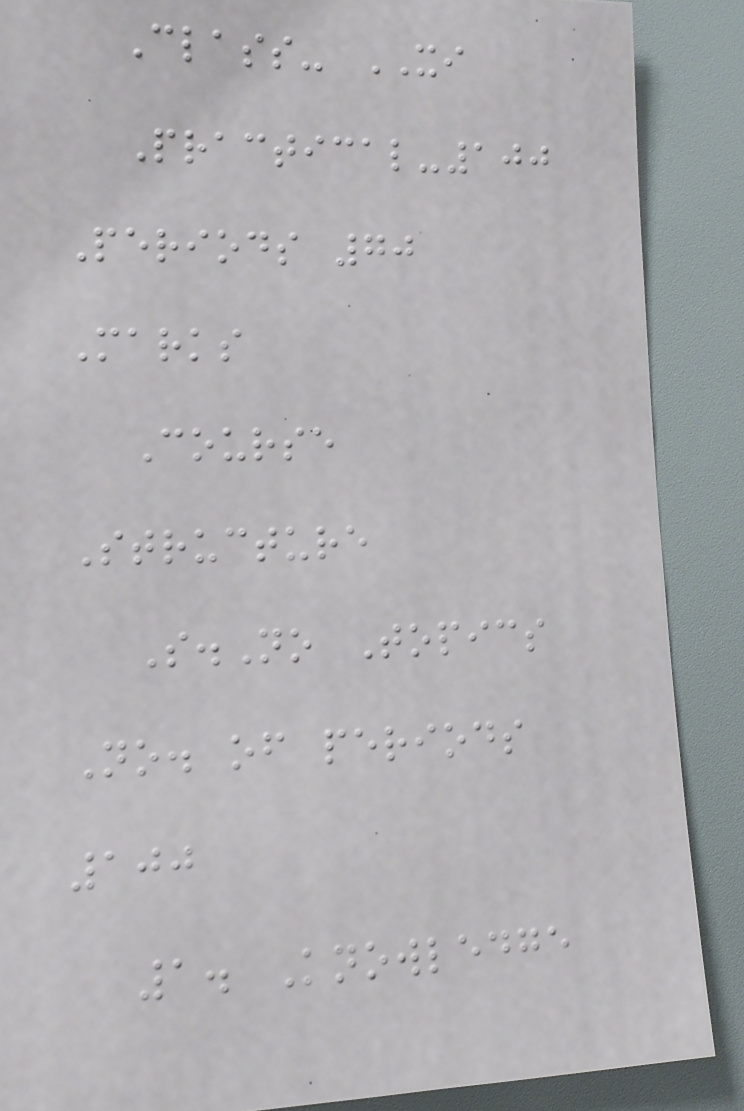Class- XI
Practical-100
Periods 70
Marks
Course
Structure
S.No Topics
No. of periods
100
1. Knowledge
